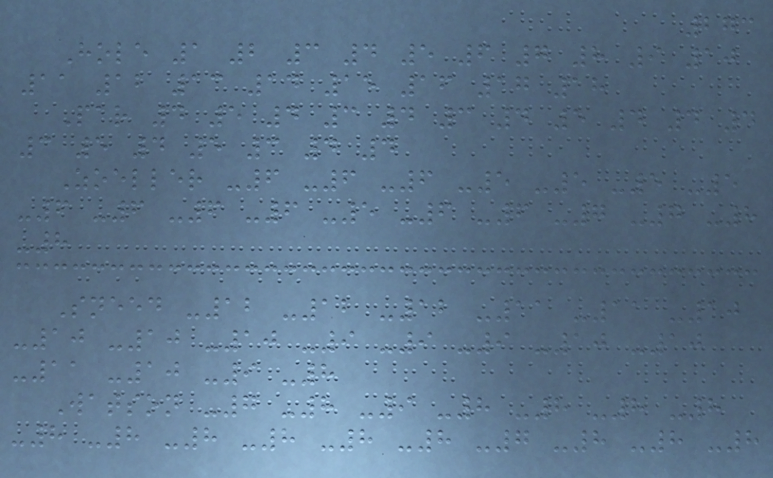273
Hole 1 2 3 4 5 6 7 8 9 10
11 12 13 14 15 16 17 18
Par 4 5 4 3 4 3 4 5 4 4 4
3 5 4 5 3 4 4
Zoeller -6 -6 -6 -5 -5 -5 -5
-6 -6 -6 -6 -5 -6 -6 -7 -7 -8
-8
Sneed -12 -12 -12 -11 -11 -10
-10 -10 -10 -9 -9 -9 -10 -10
-11 -10 -9 -8
Watson -7 -8 -9 -8 -8 -8 -8
-8 -8 -8 -8 -8 -8 -7 -8 -8 -8
